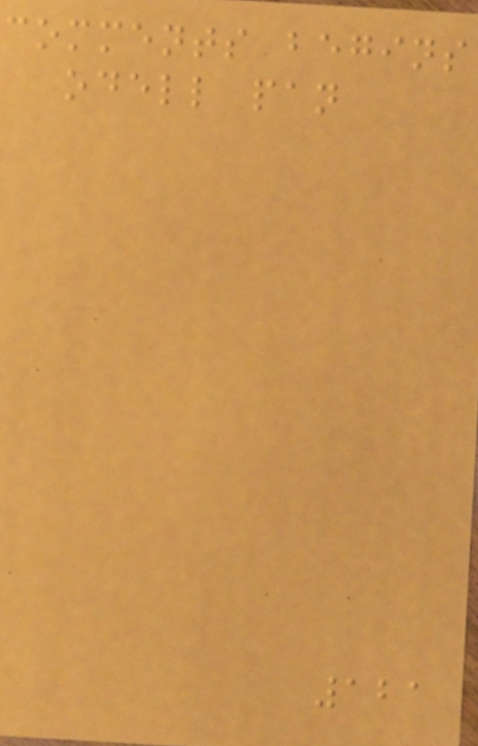comments begins
odell pan
121
